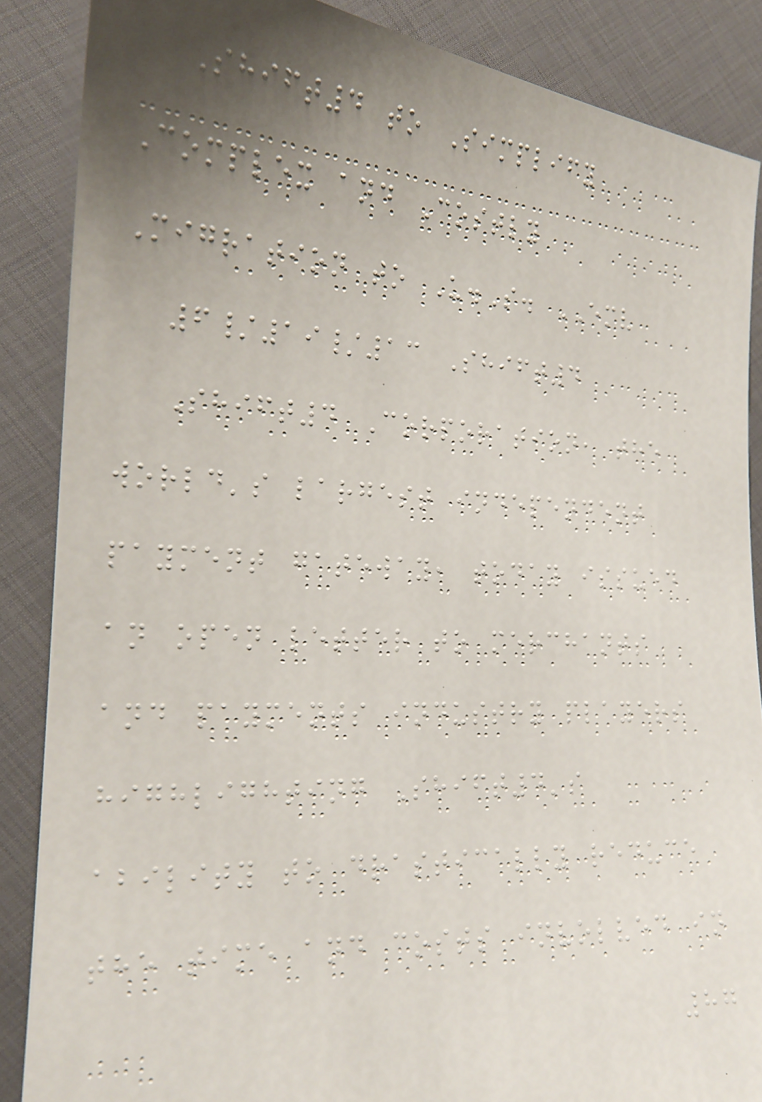Shift4 to Simplify
Complex and Costly
Migration to U.S. EMV
6/19/13 Shift4
Shift4 Corporation, the
world's largest independent
payment gateway, today issued
an open letter to merchants
and payments industry players
highlighting Shift4's
ability to drastically reduce
the time and costs involved in
87
